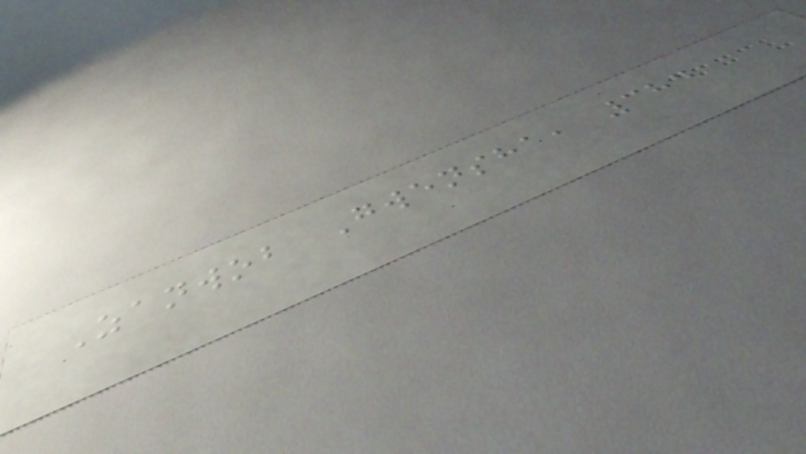Zanwob Gwensha, 384
